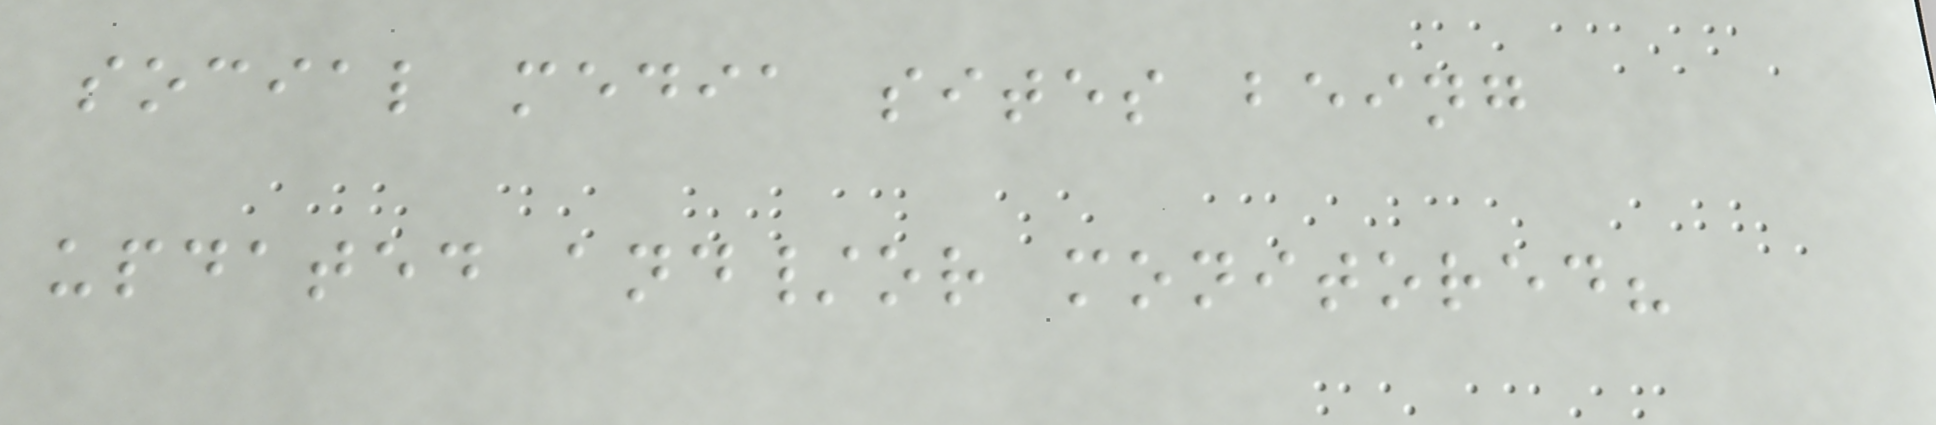social media sites being
updated and/or monitored?
